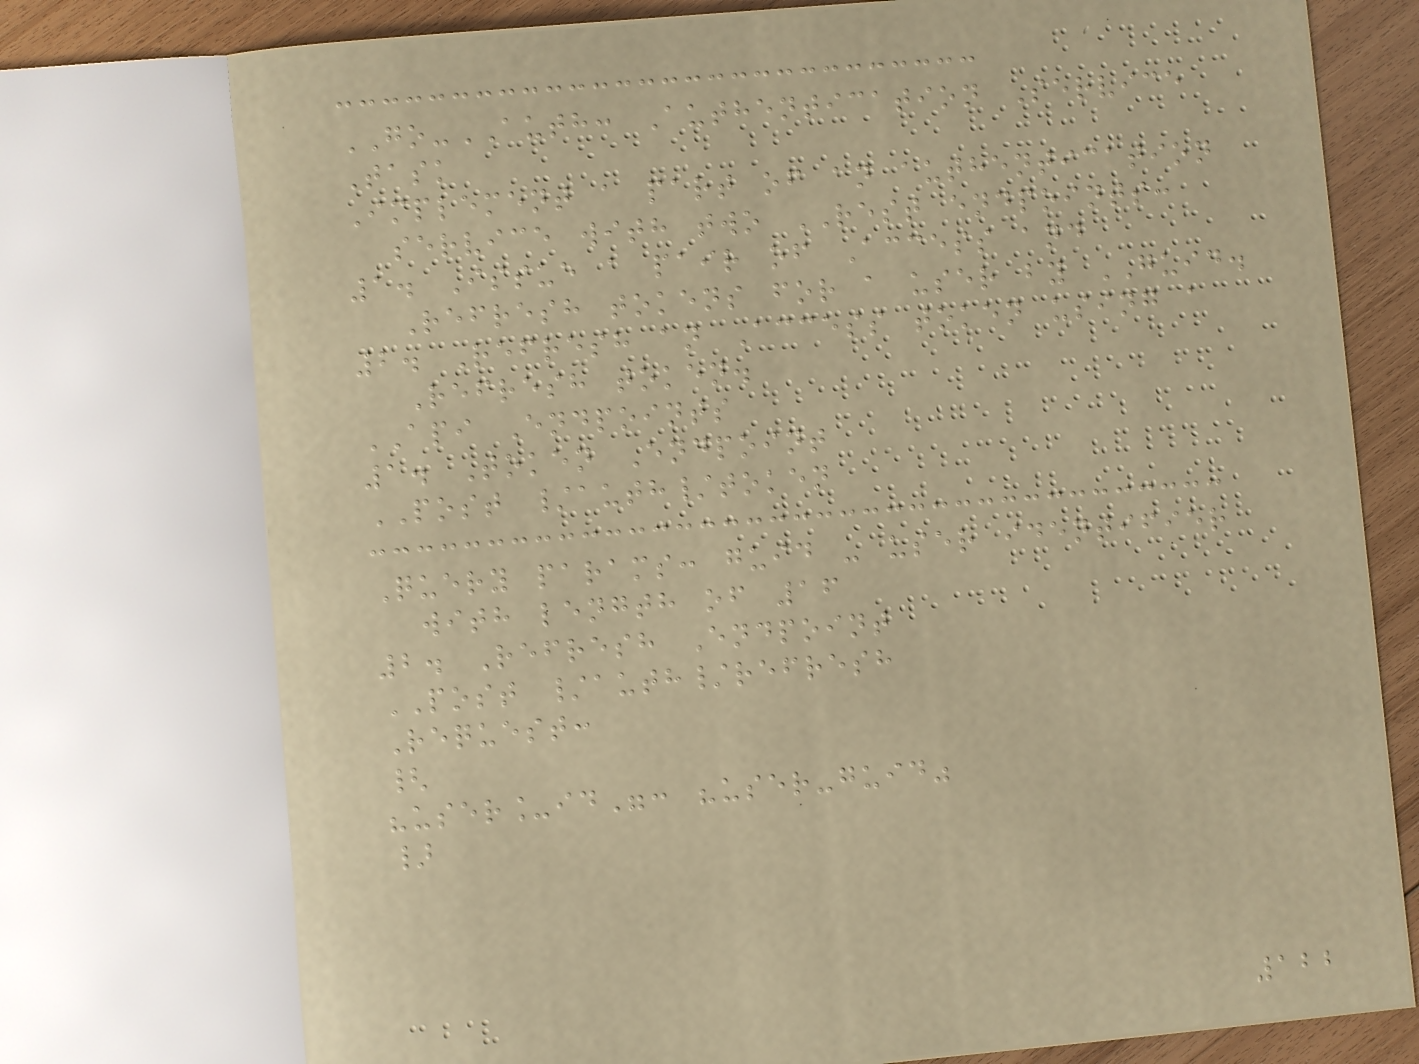GO-AUTH: Authentication Service
Task
Implement a part of an authentication
service with two REST endpoints:
1. Issue a pair of Access and
Refresh tokens for a user by GUID.
2. Refresh an Access token using a
Refresh token.
API Endpoints
1. Token Endpoint
POST /auth/token
Query params: guid - user identifier
with length of 16
2. Refresh Endpoint
POST /auth/refresh
Request:
{
"user_id": "user-guid"
}
122
